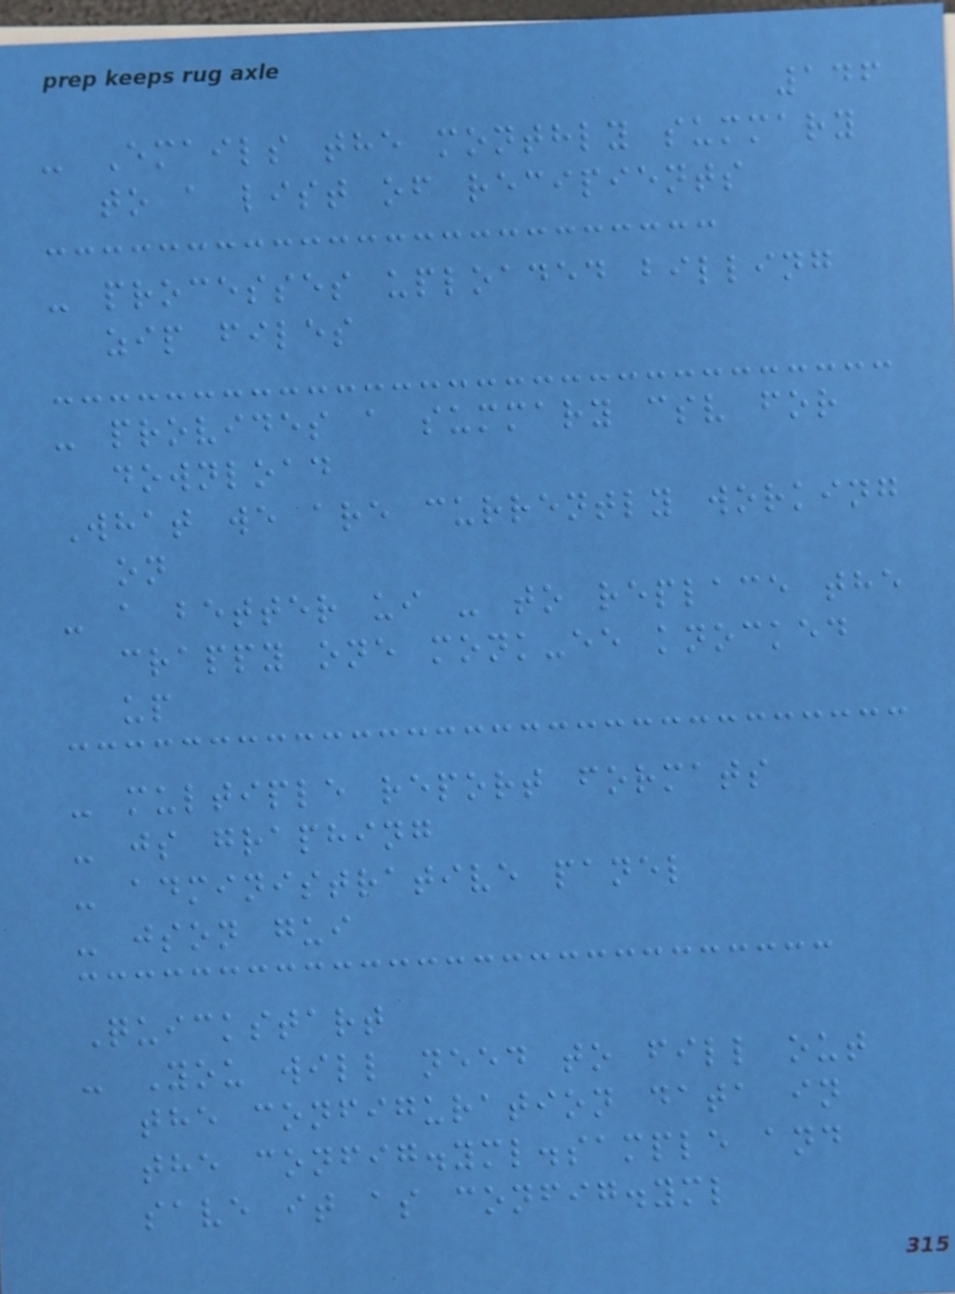146
- Emails the monthly summary
to a list of recipients
- processes uploaded billing
zip files
- provides a summary csv for
download
What we are currently working
on
- a better ui - to replace the
crappy one monk-ee knocked
up
- multiple report formats
- js graphing
- administrative panel
- json gui
Quickstart
- You will need to fill out
the configuration data in
the config.yml.sample and
save it as config.yml
